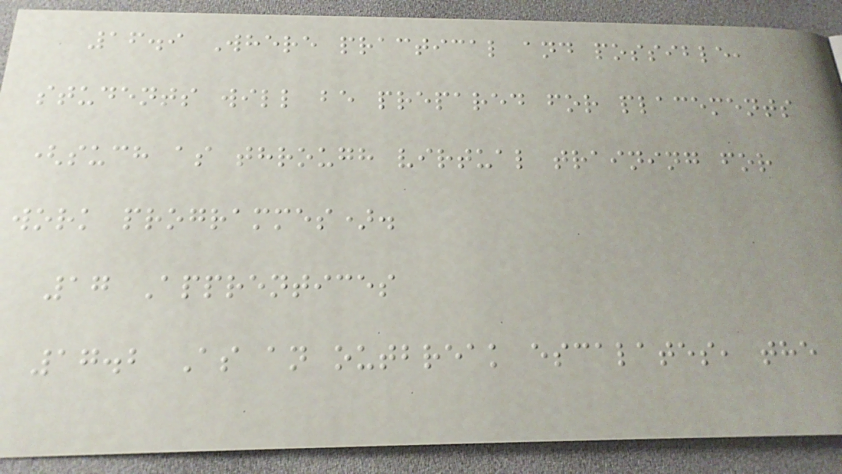16.9 Where practical and possible,
students will be prepared for placements
(such as through virtual training for
work programmes).
17 Apprentices
17.2 As an outbreak escalates, the
